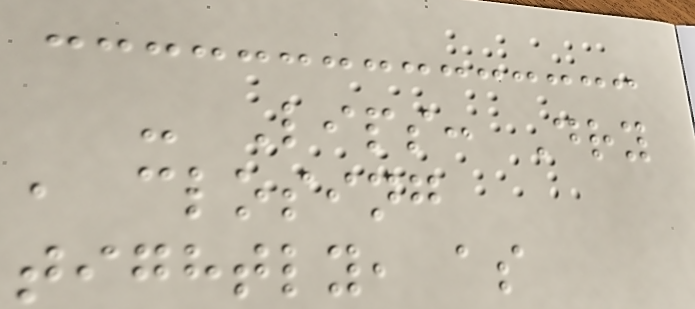- Lips: Dry
, closing
tightly, as
